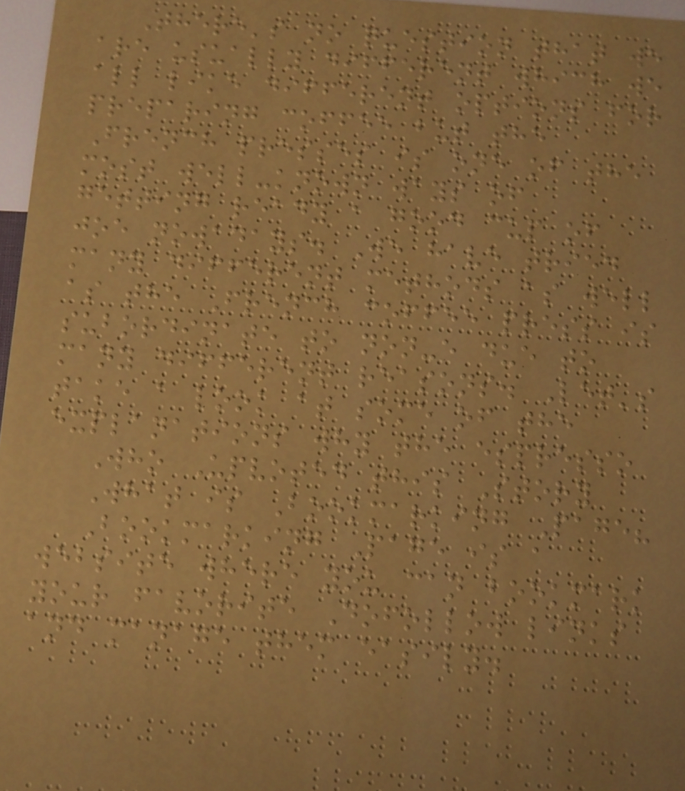There's no question that we
are usually different which we
all like different options for
preparing coffee but the
French presses is one of the
most well-known ways of
getting ready a good cup of
joe nowadays. We have tried
many different methods as well
as the French coffee press is
subordinate to non-e due to
many different reasons. Let's
take a look at some of the
explanations why the espresso
Who Upvoted this Story
What is Bookmarking Page?
Bookmarking Page is a
website where you can bookmark
your favorite Dofollow links
and manage them easily.
